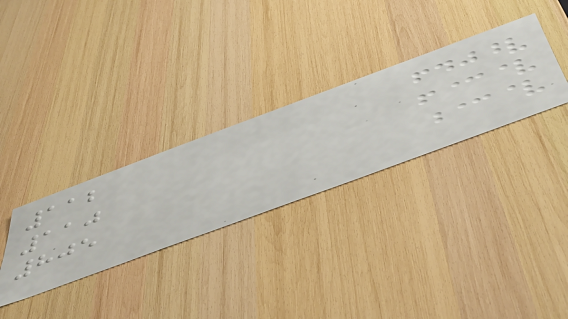112
110
805
